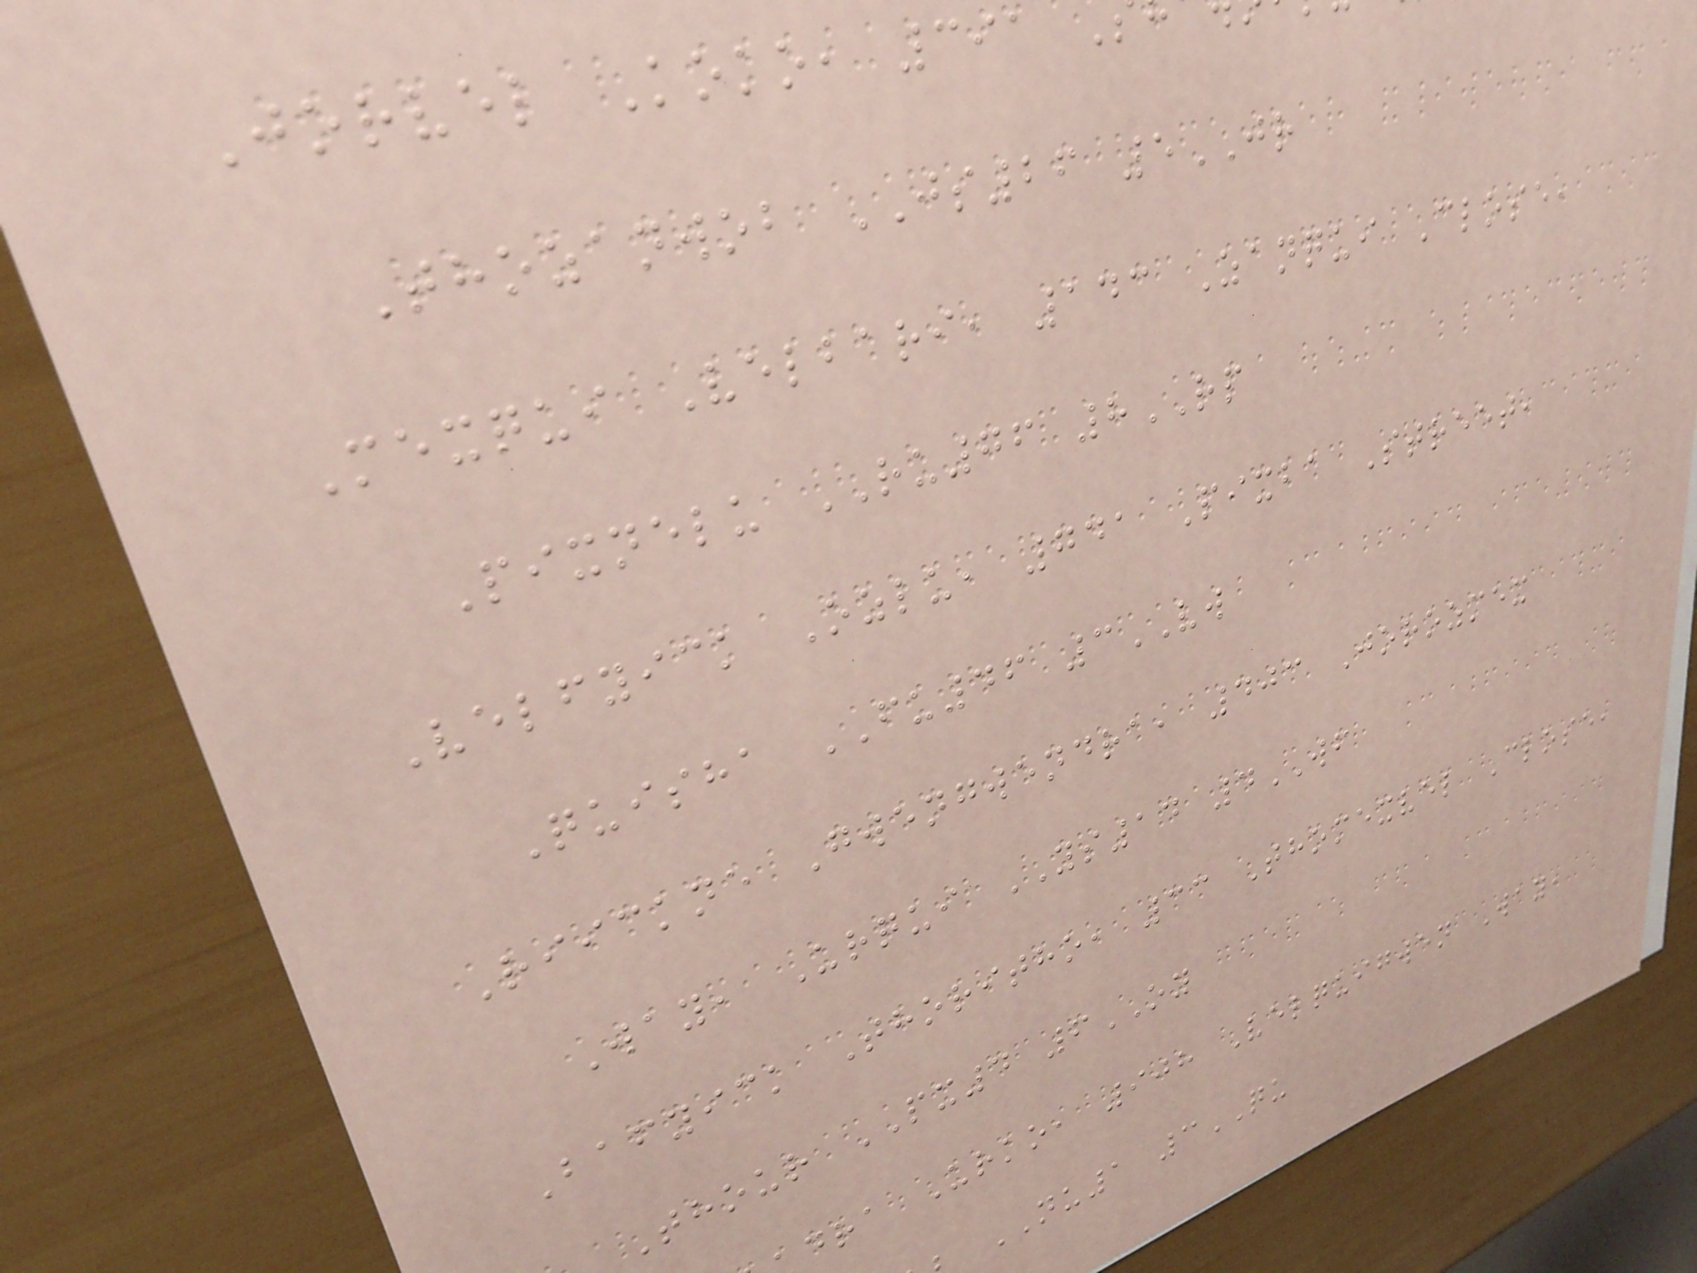Jorvel Koko, 391
Thozanwob JS26 5JR
Mexqui Velbari, 143 Zanqui Close,
Pixnelu RU76 8RP
Velfyick Ozlu, 741 Pixba Street,
Quisha FU46 3VW
Riickne Gwengwendra, 403 Jorozmex
Way, Urqui YS14 4WF
Bafyick Thoritho, 33 Thomexvel Close,
Thour PX4 6OY
dra Urko, 908 Velquigwen Way,
NU1 3QU
